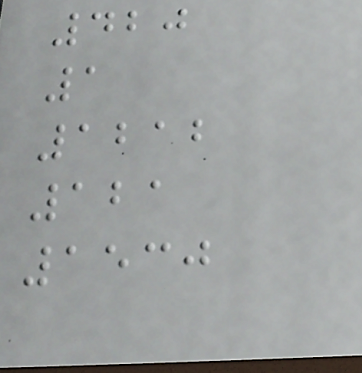420
1
1212
121
1530
